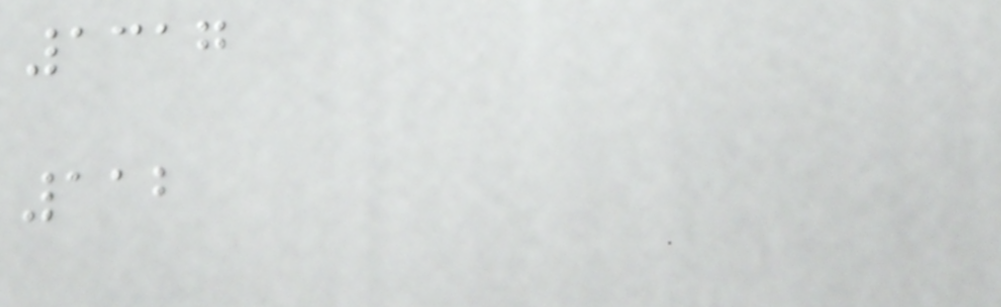1317
112
